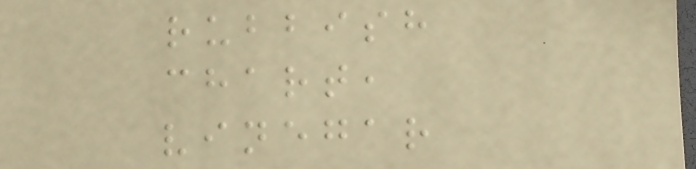rubbish
chart,
vinegar
